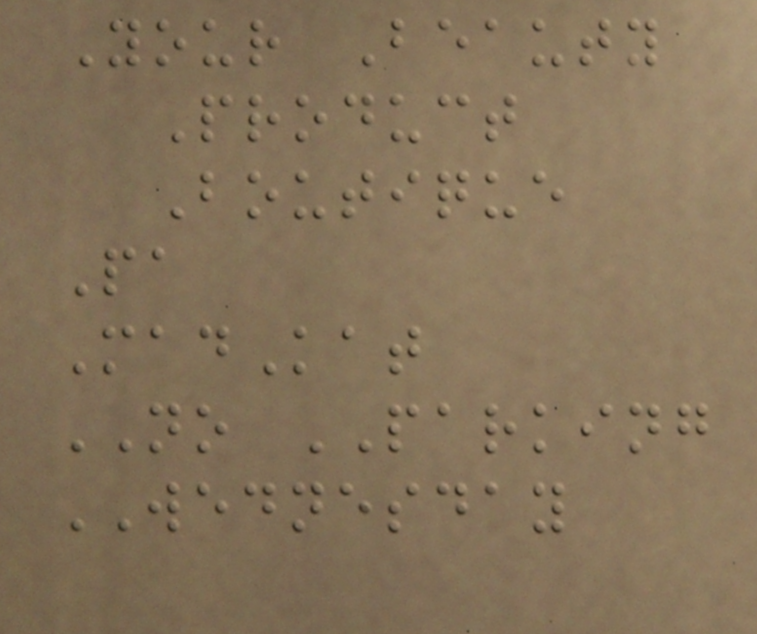Your Beauty
Product
Boutique
Pa
MadKat
NO PARKING
WEDNESDAY
